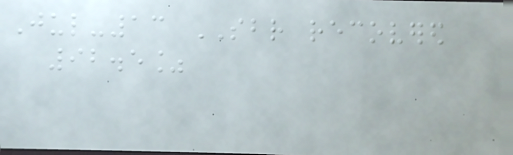Jul-13 SBR recovered
92.5%
